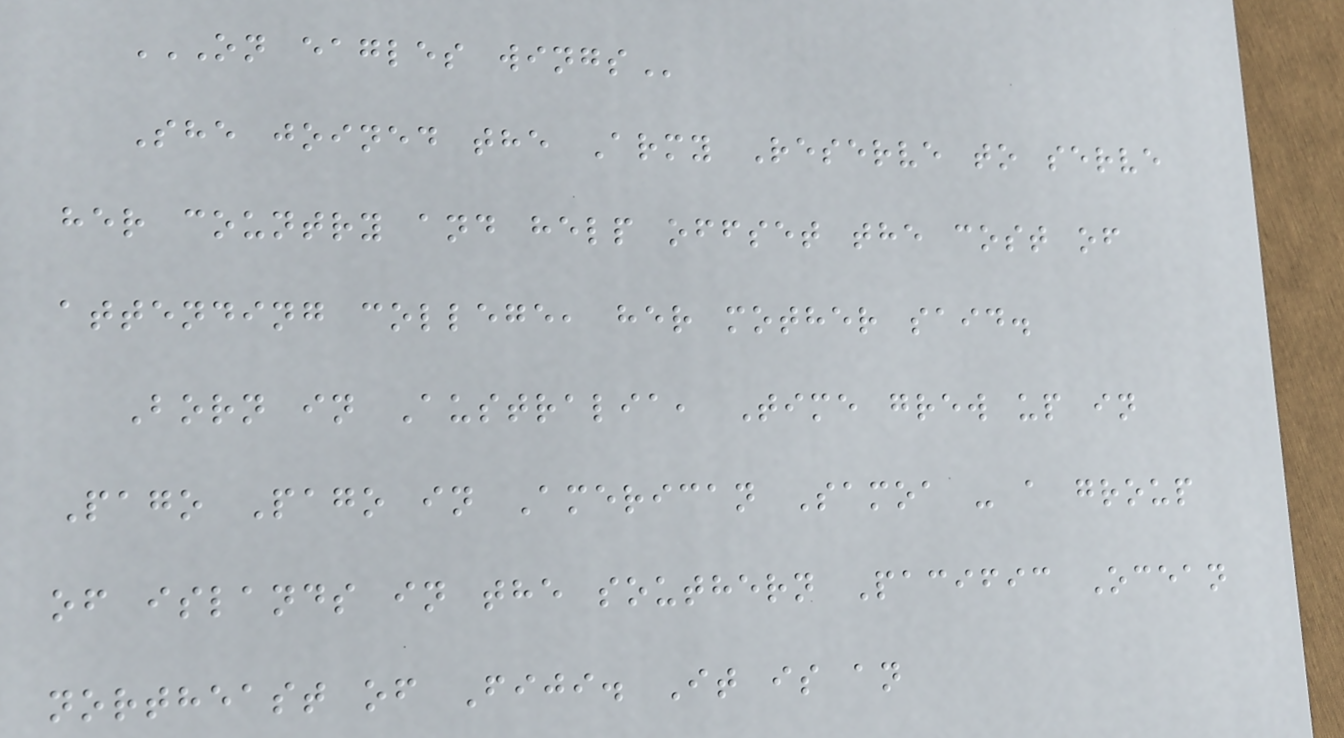ON EAGLES WINGS
She joined the Army Reserve to serve
her country and help offset the cost of
attending college, her mother said.
Born in Australia, Time grew up in
Pago Pago in American Samoa - a group
of islands in the southern Pacific Ocean
northeast of Fiji. It is an
